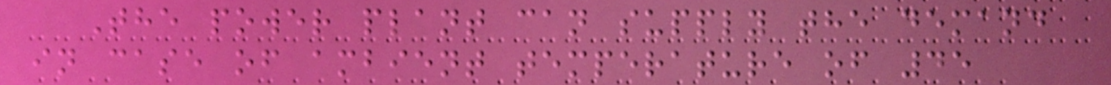The power plant can supply the demand
in case of ambient temperature of 45
